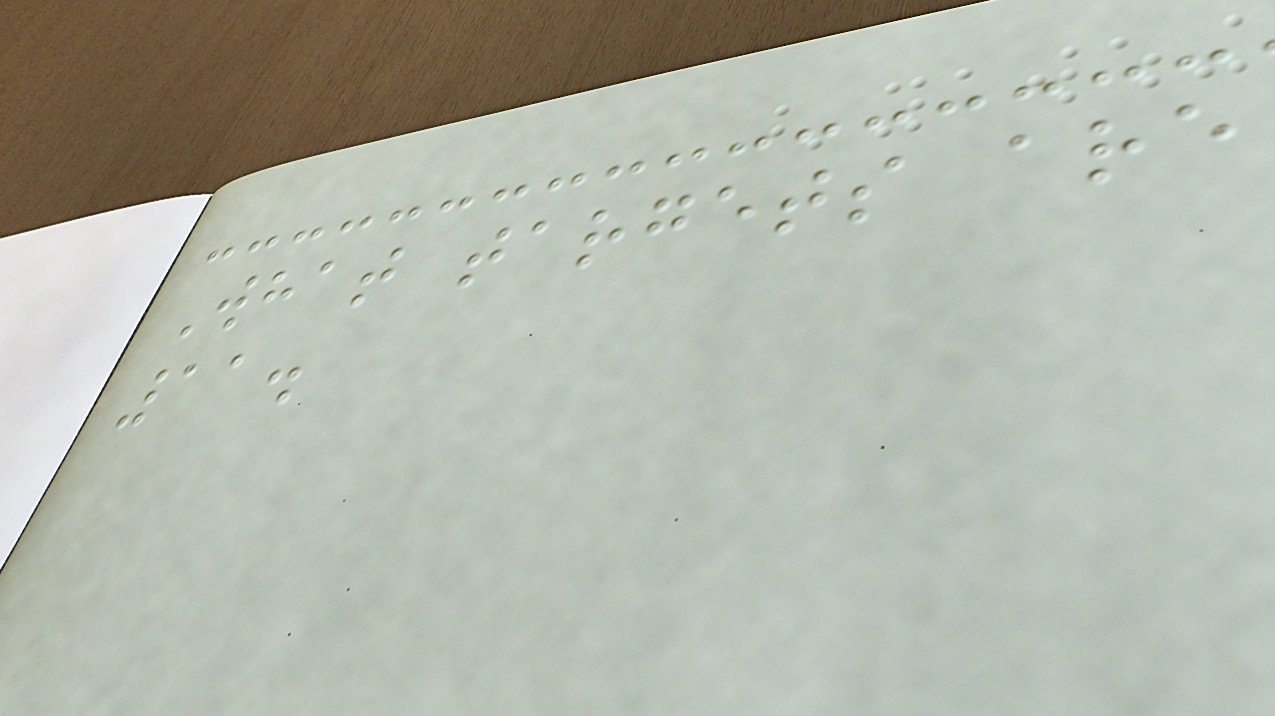What targets are
11.
